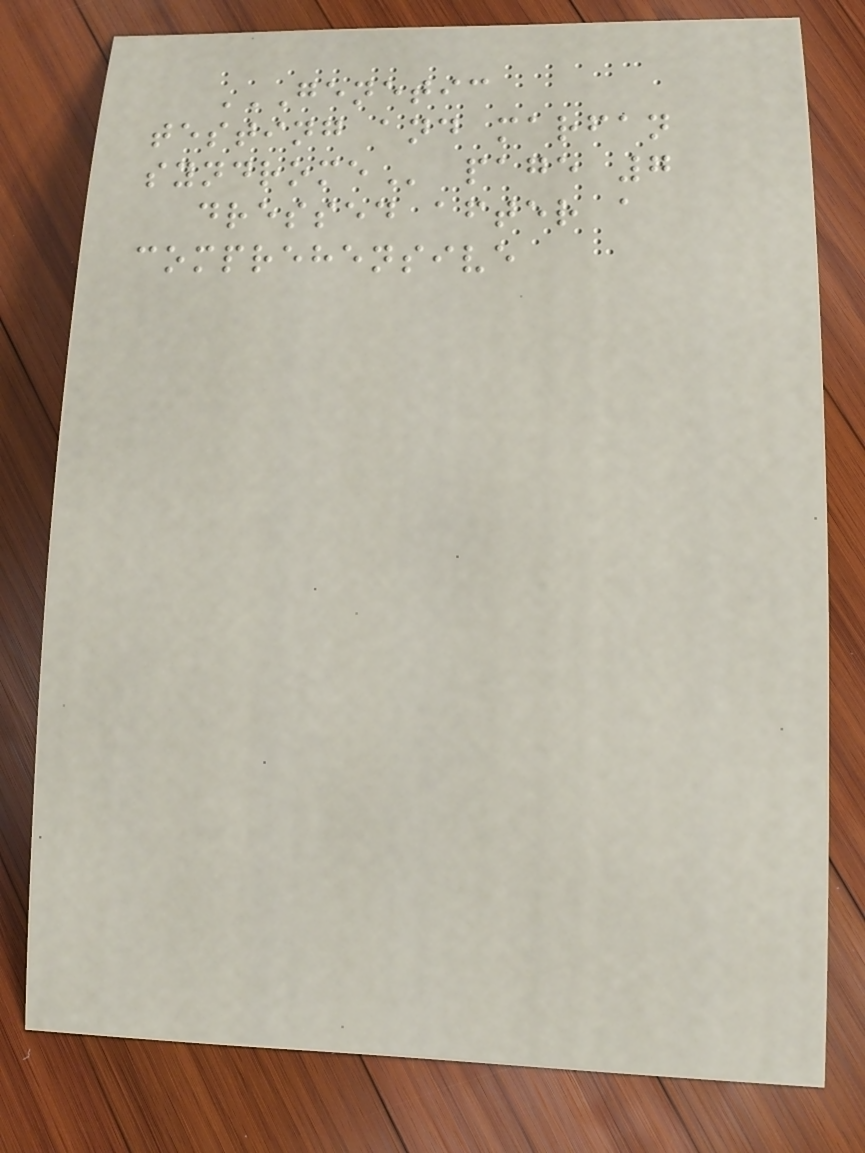GENETIC
TESTING AND MARFAN
SYNDROME page 7
dressed after a
comprehensive
